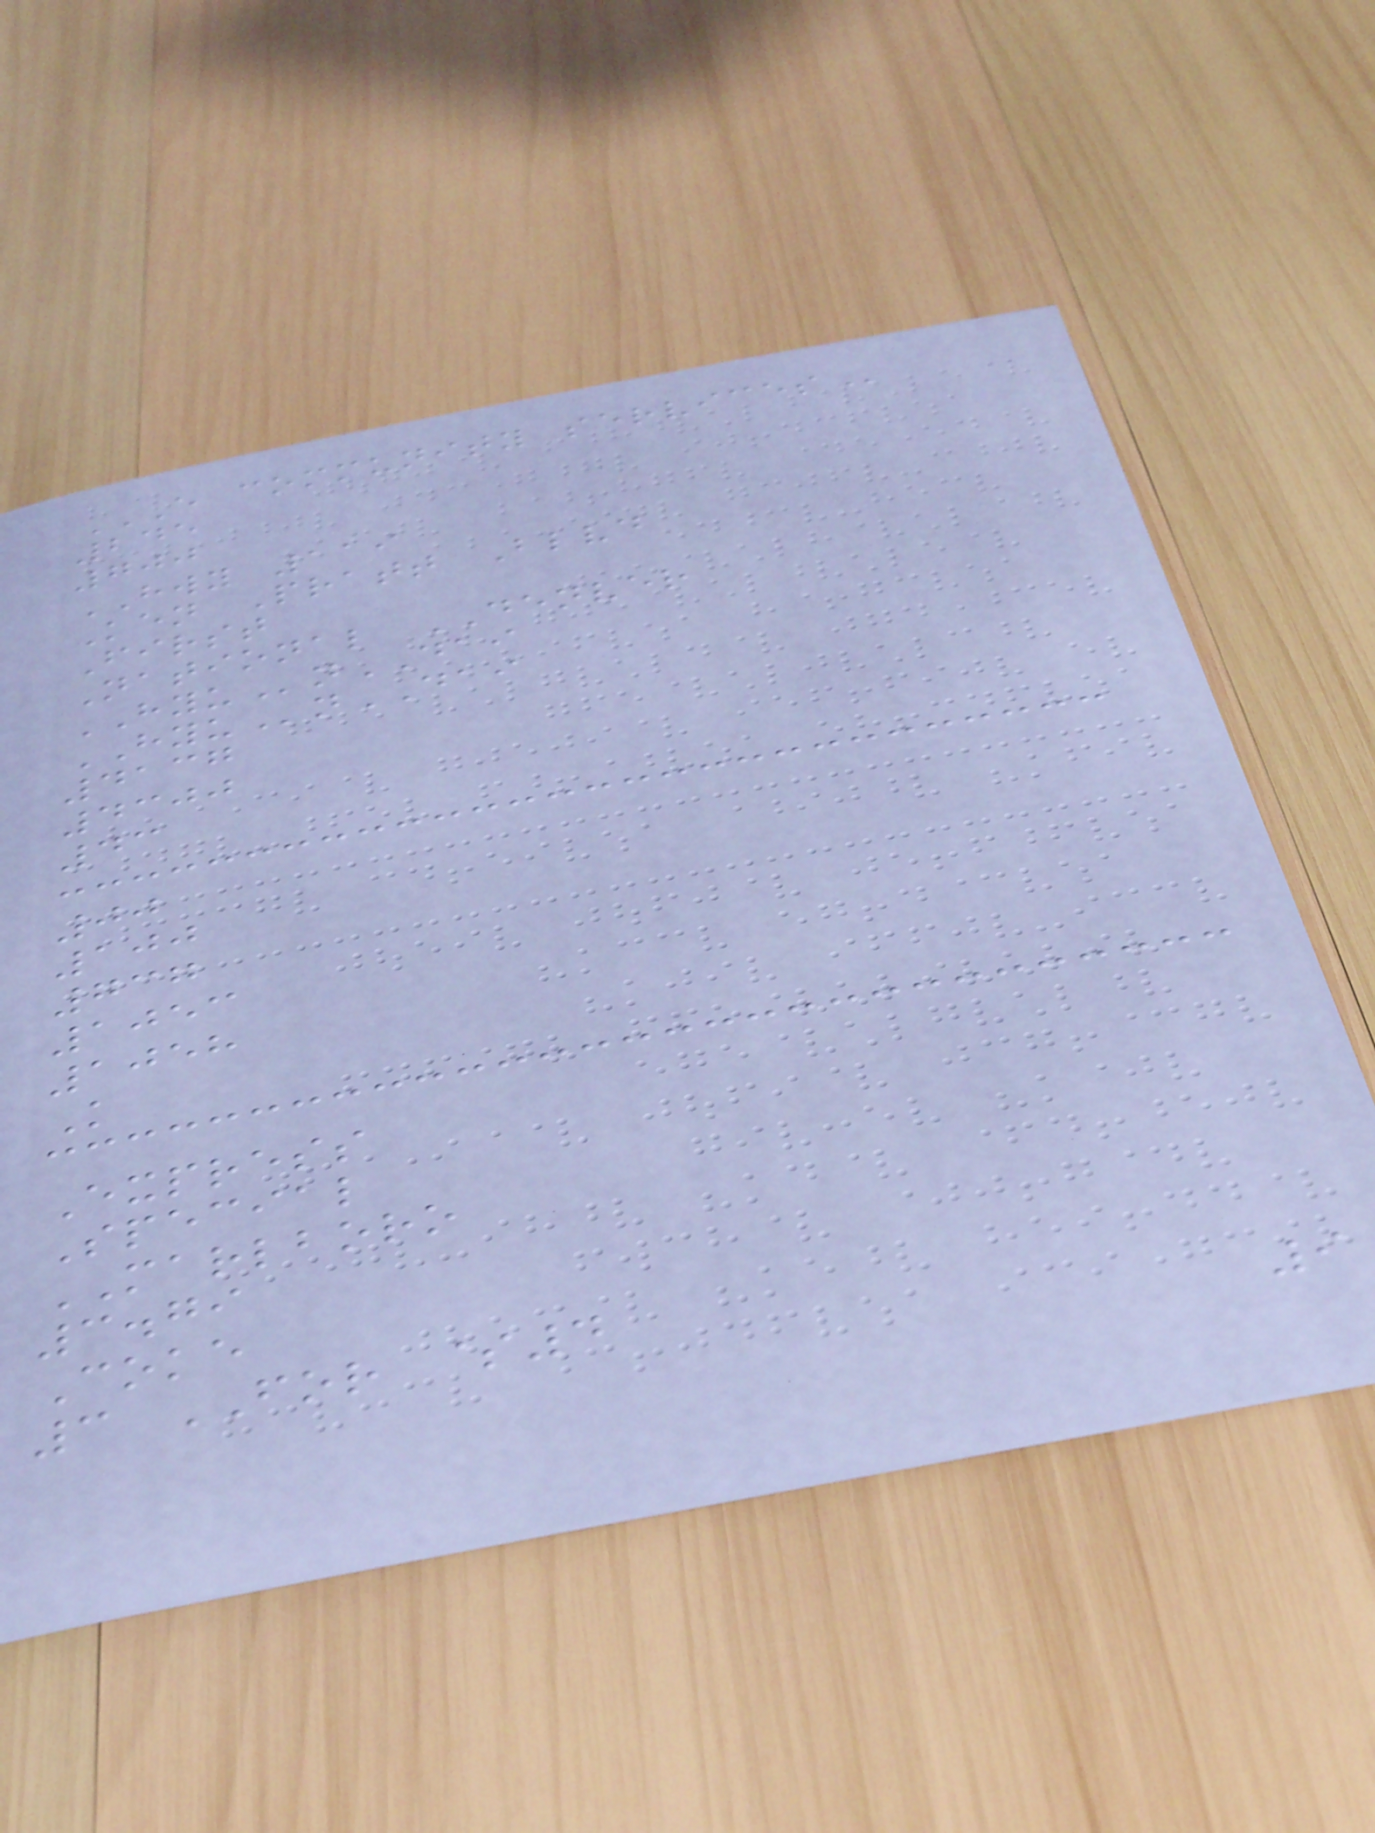E COMMUNITY SERVICES
245
700
HWY 119
Ken Pratt Blvd
First
National DENVER
HYUnDAI
HYUnDAI
4137
4300
43
00
100
737
1053
1058
K
Express
Special
MARLBORO
3.79
Coke
3 FOR $4
9
